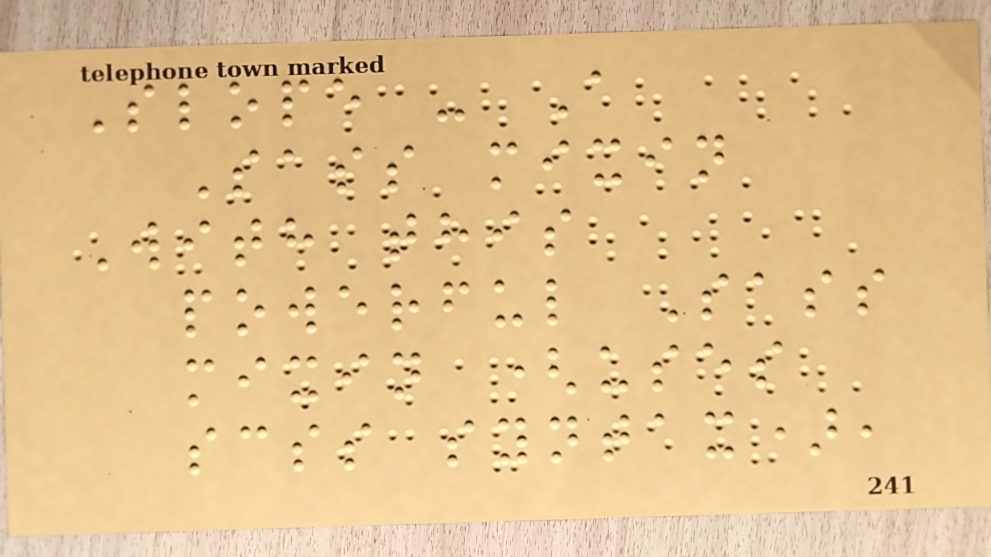Slope - A
Sass mixin
With this
powerful Sass
mixin (uses
scss syntax),
